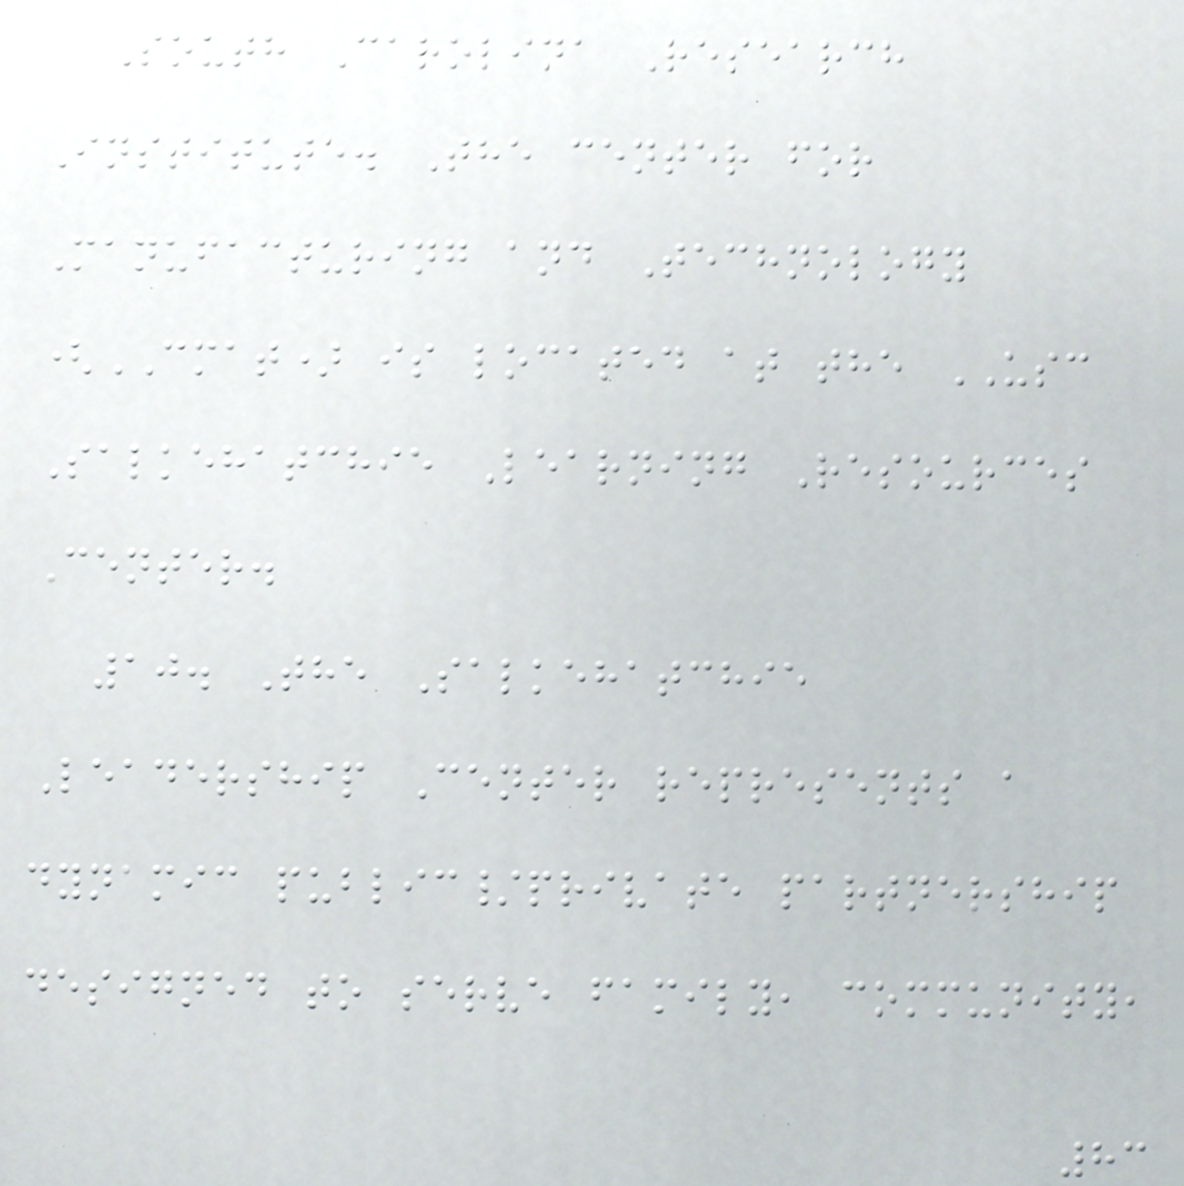South Carolina Research
Institute. The center for
Manufacturing and Technology
(CMAT) is located at the USC
Salkehatchie Learning Resources
Center.
10. The Salkehatchie
Leadership Center represents a
dynamic public/private partnership
designed to serve family, community,
83
